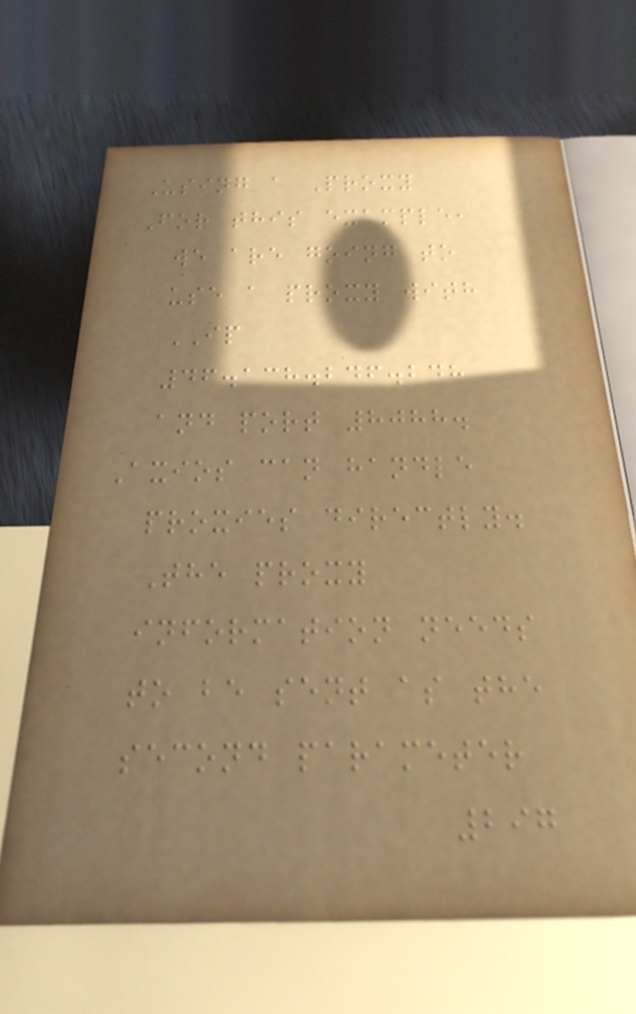Using a Proxy
For this example,
we are going to
use a proxy with
IP
46.138.246.248
and port 8088.
Axios can handle
proxies directly.
The proxy
information needs
to be sent as the
second parameter
297
